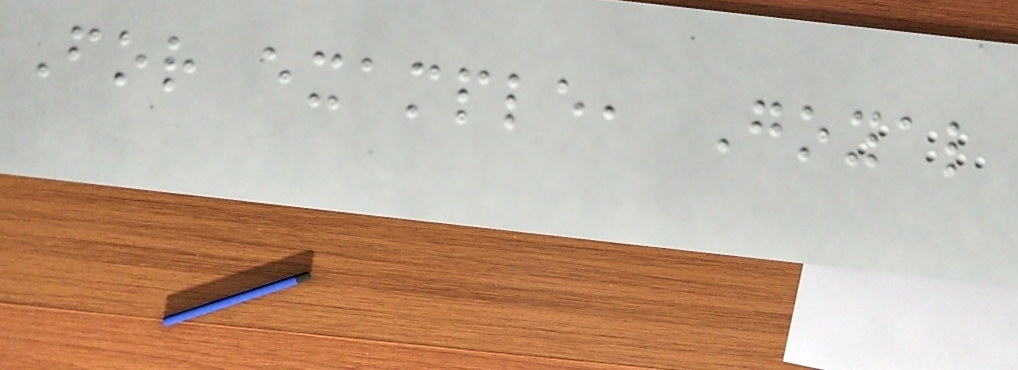For example, Goyal
